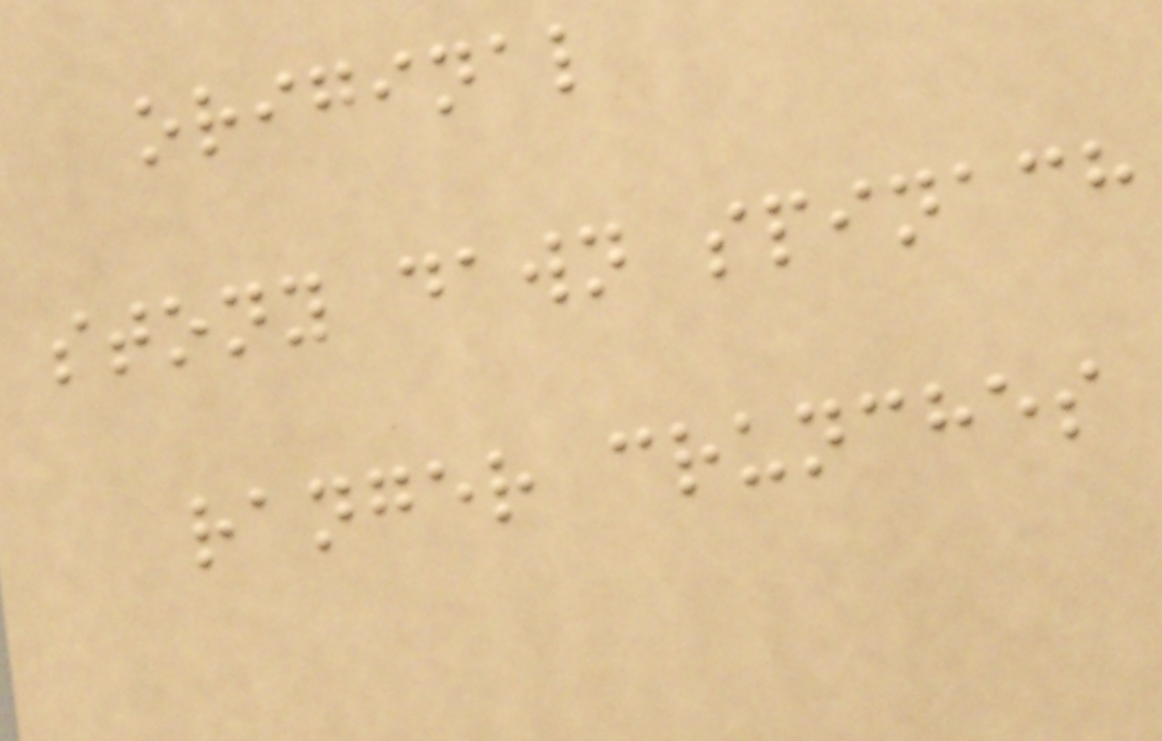original
stony dawn spinach
ranger crunches
